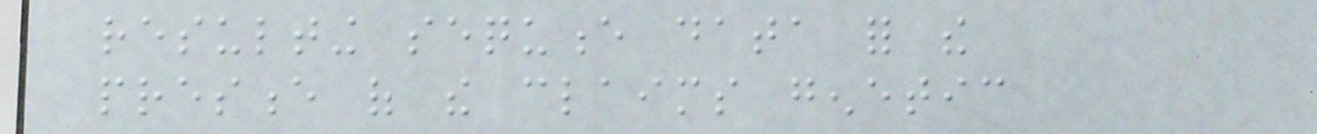resulting sequence data for the
presence of the claims genetic
